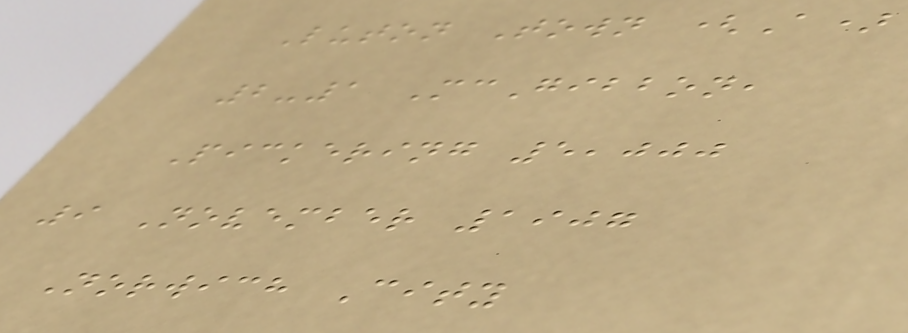Luton Town (A)
2-1 McGibbon,
Pickering 5,000
9 November 1907
Norwich City
